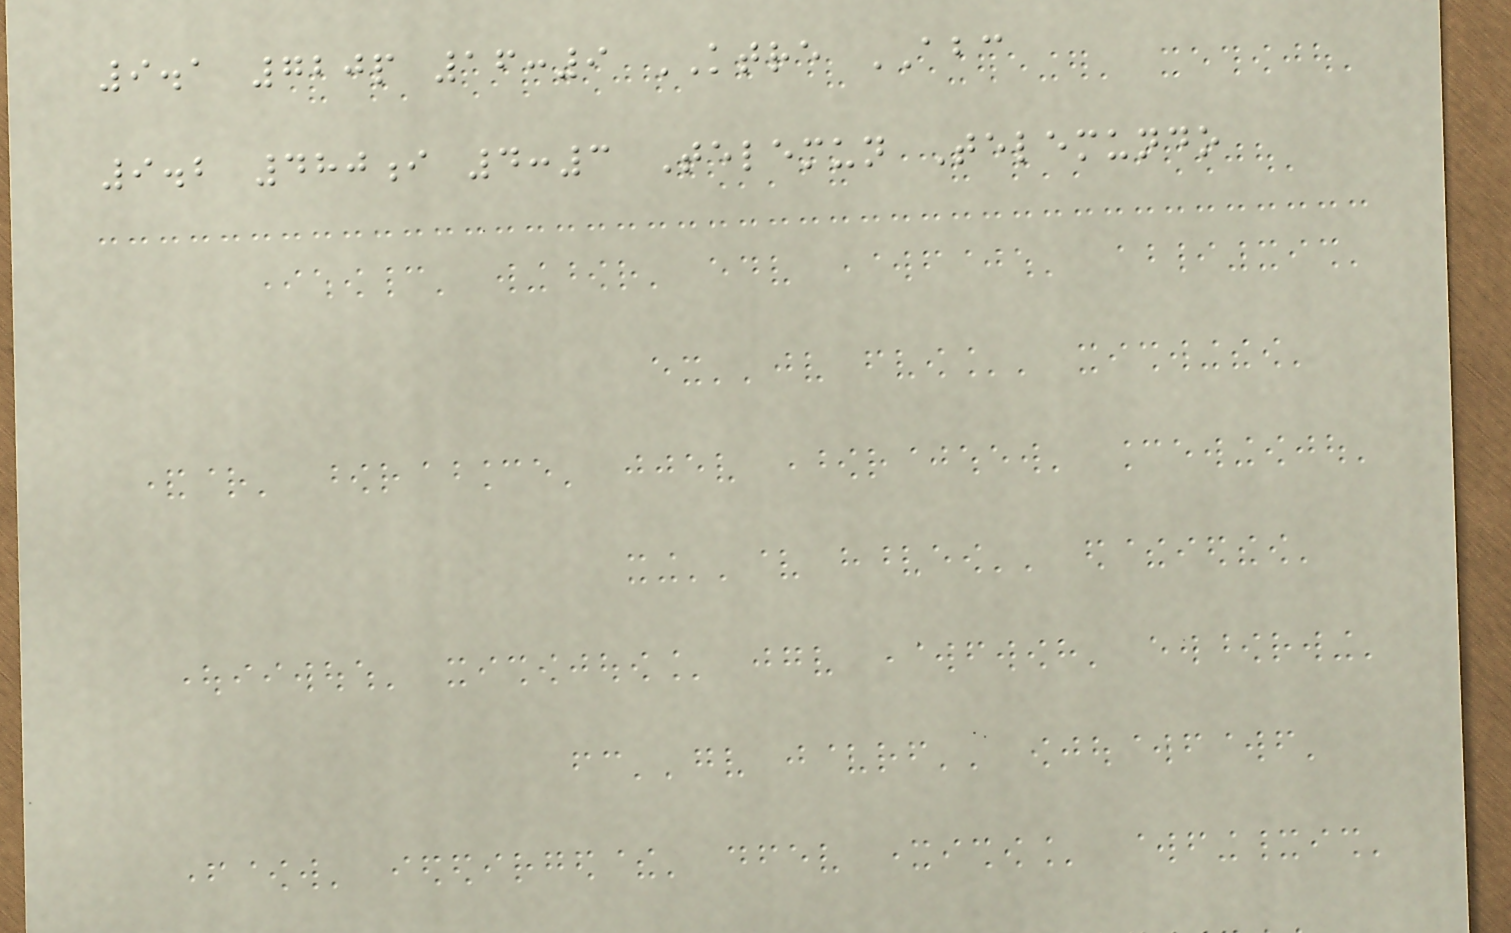9.1 720p 16:9 KTRE ABC
9.2 480i 4:3 Telemun Telemundo
